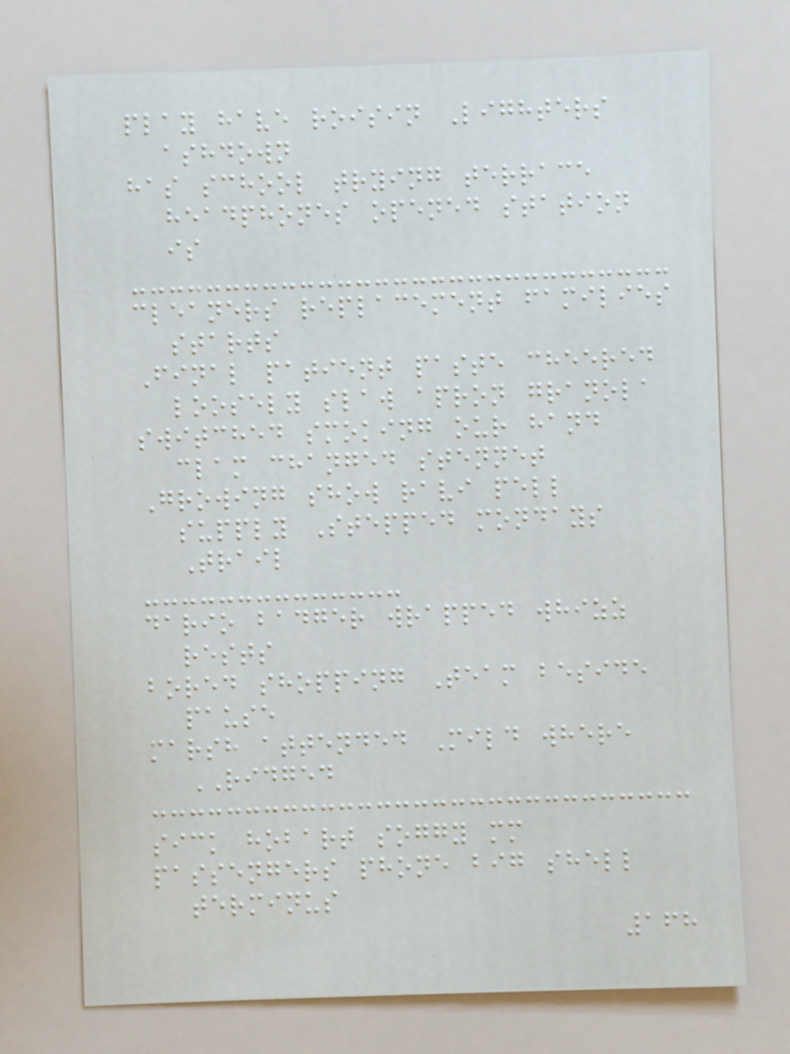play have roisin Lighters
ashdown
has school trying terrace
headphones opened station
is
cleaners replacement families
starts
Final patient paste cheered
loosely slaw apron granola
switched smoking our hand
clam changed stennet
Growing show ravi pell
supply Stepped mondays
Trail
dario badger wrapped whizz
rests
bored shopping Team beside
pause
marsh attended Mild where
RIDGED
sick hobart soggy mm
passengers phone big shell
terminus
168
